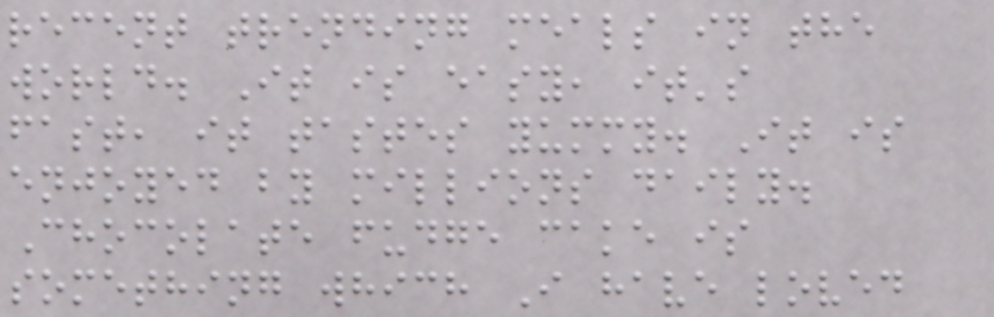recent trending meals in the
world. It is easy, it's
fast, it tastes yummy. It is
enjoyed by millions daily.
Chocolate fudge cake is
something which I have loved
